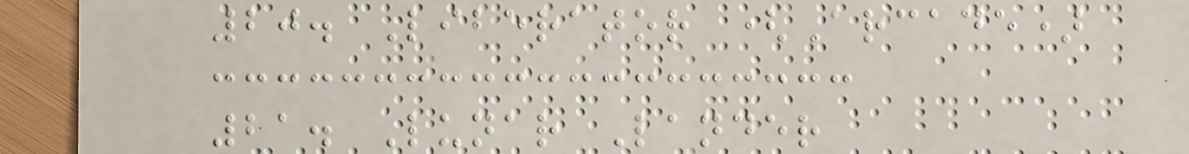20. Liberator (Arcade)
21. Lunar Lander
